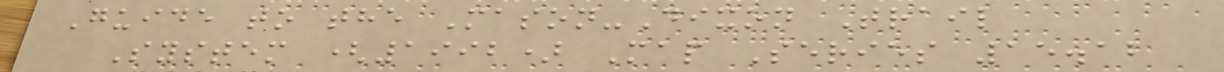Guide to the Mason-Dixon Trail
System (1992) Map Series 15.12
